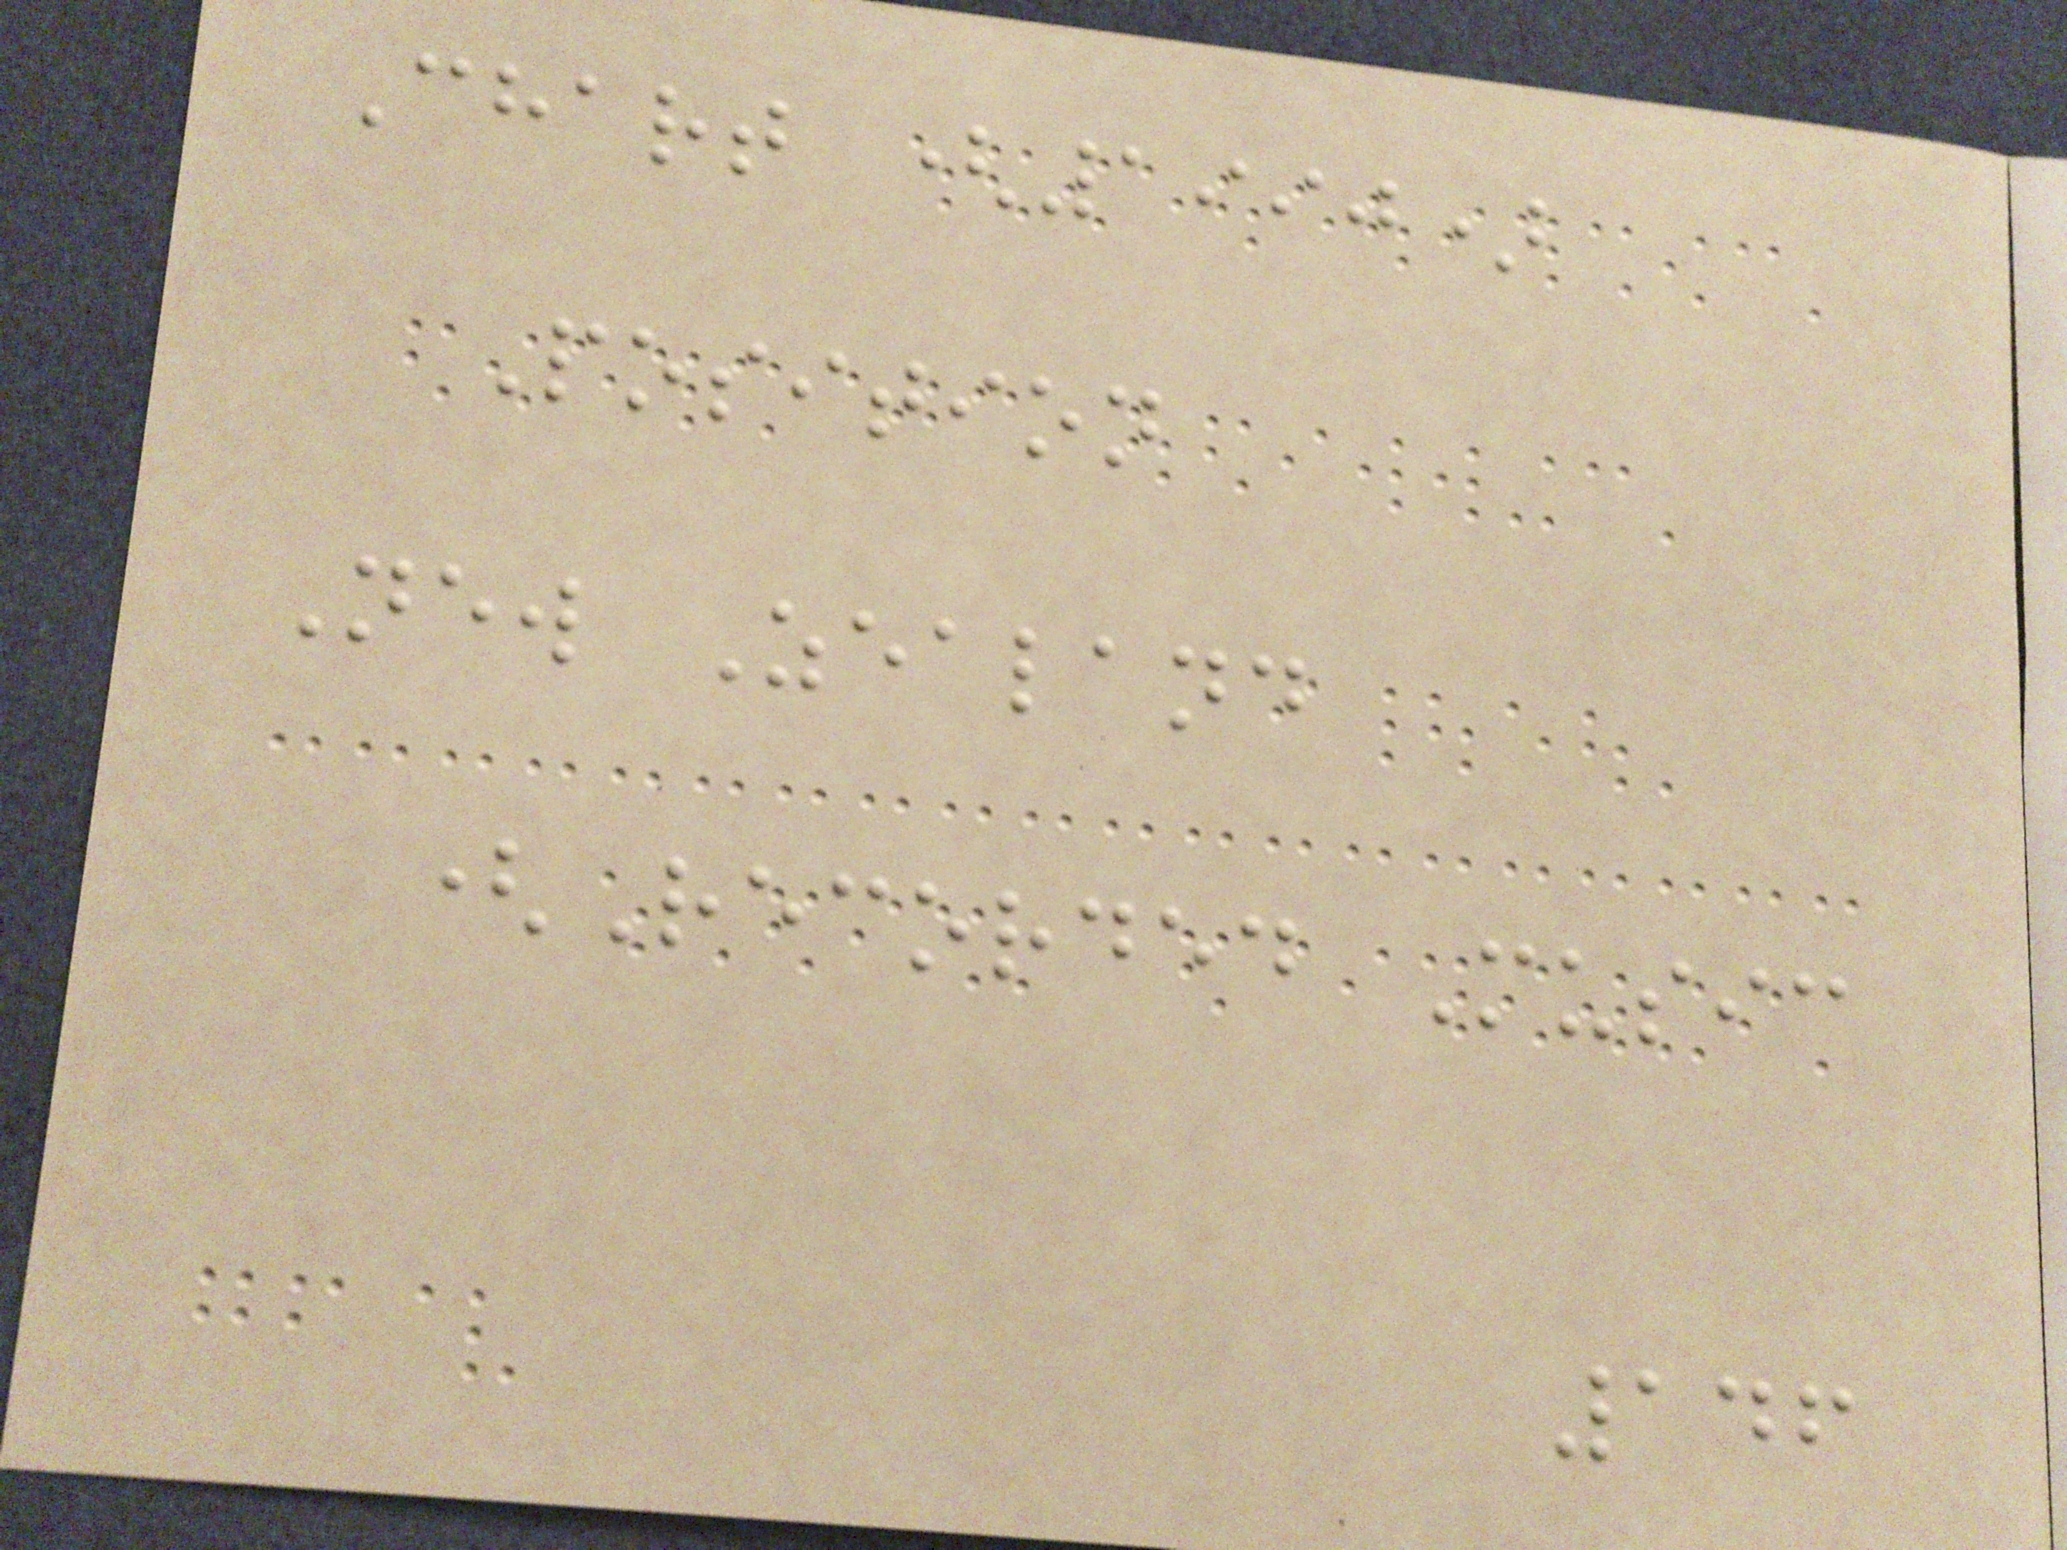Chart (1990)
Position
New Zealand
(Recorded Music
146
